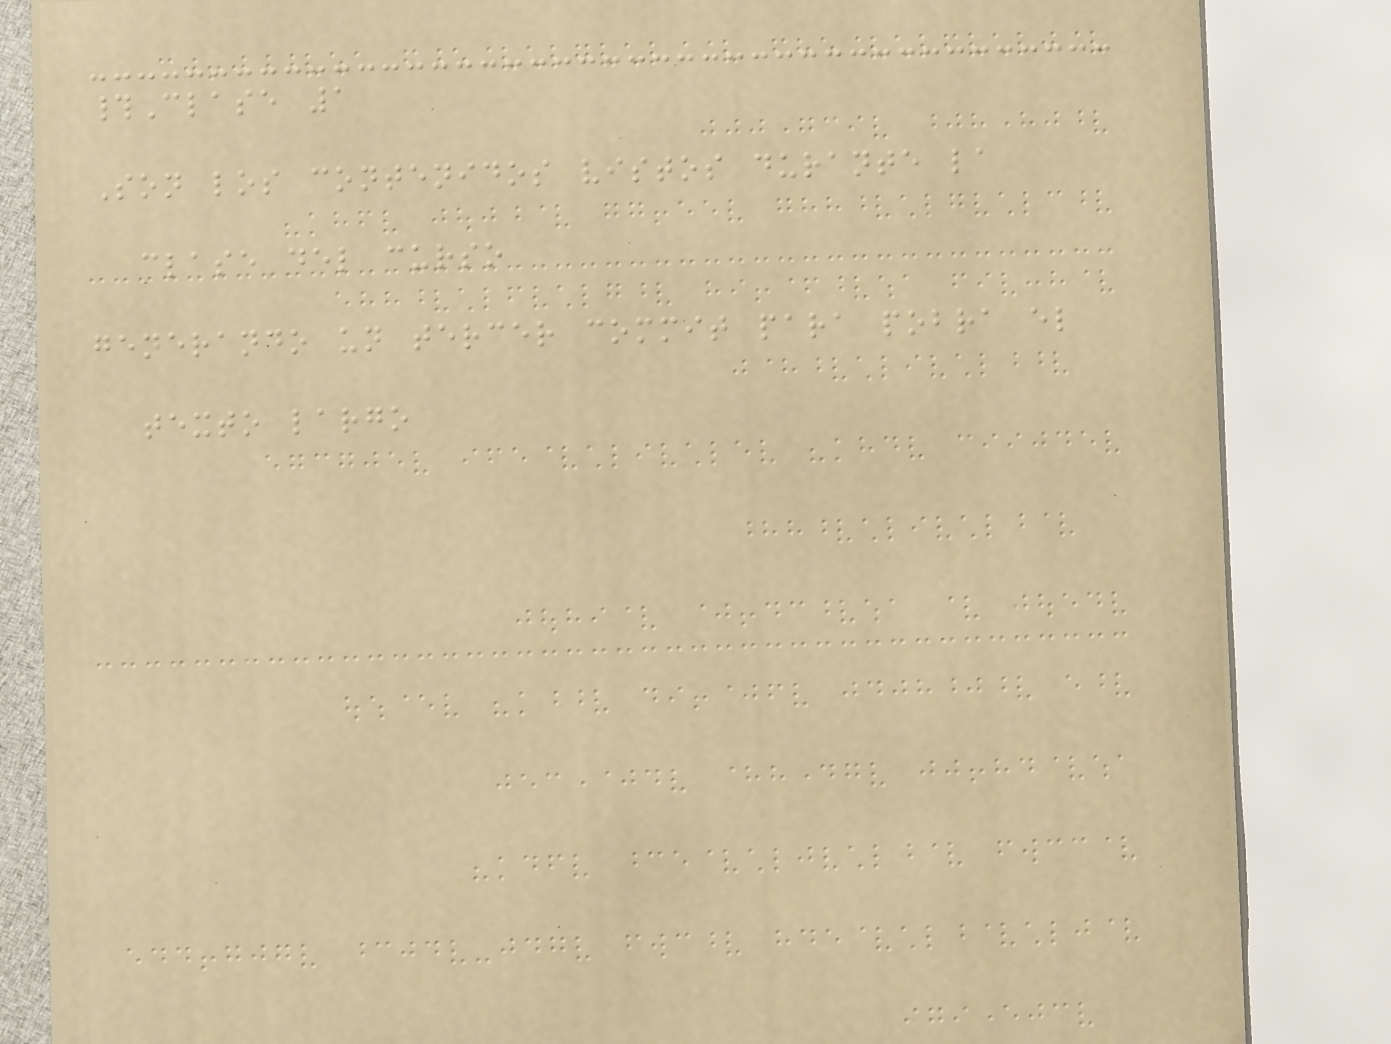#Clase 1
Son los contenidos vistos durante la
clase del curso
generando un tercer commit para pobra el
texto largo
